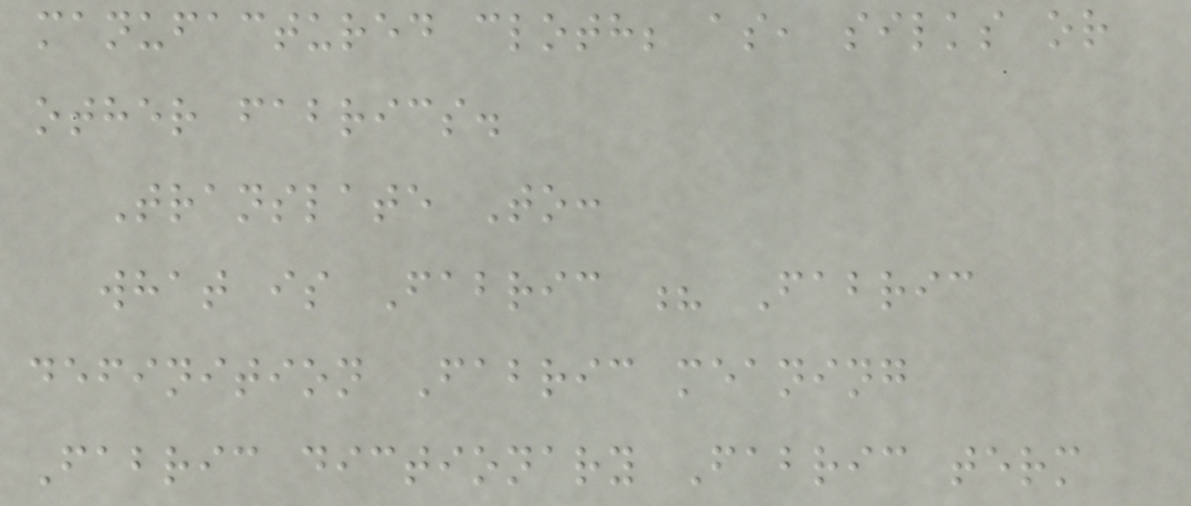manufactured cloth; as, silks or
other fabrics.
Translate To:
what is Fabric ? Fabric
definition Fabric meaning
Fabric dictionary Fabric term
